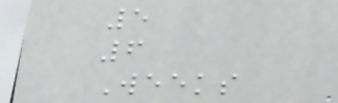5
6
Weeks
